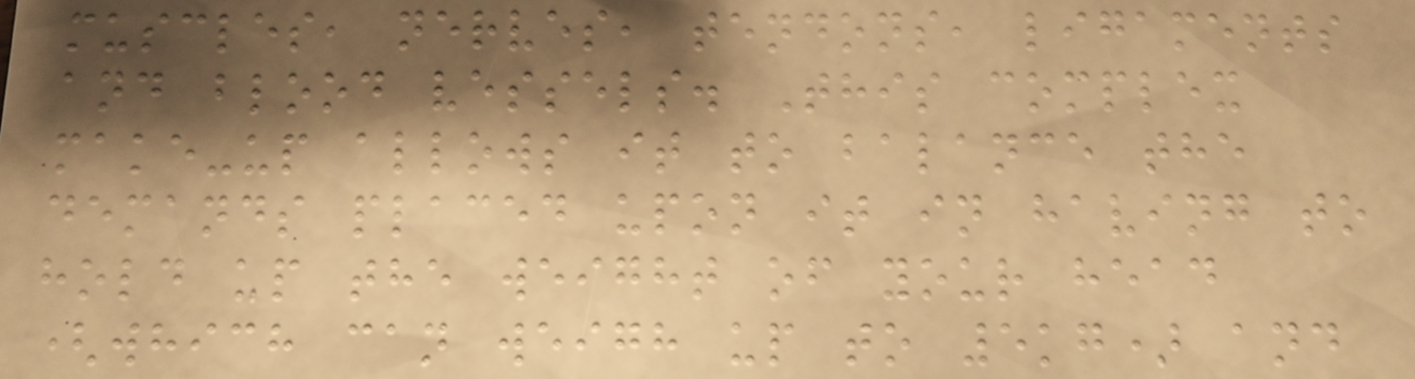muscles, nerves, tendons, ligaments
and blood vessels. This complex
make-up allows it to balance the
demands placed upon it in having to
hold up the weight of your head
(which can weigh up to 5kg) and
